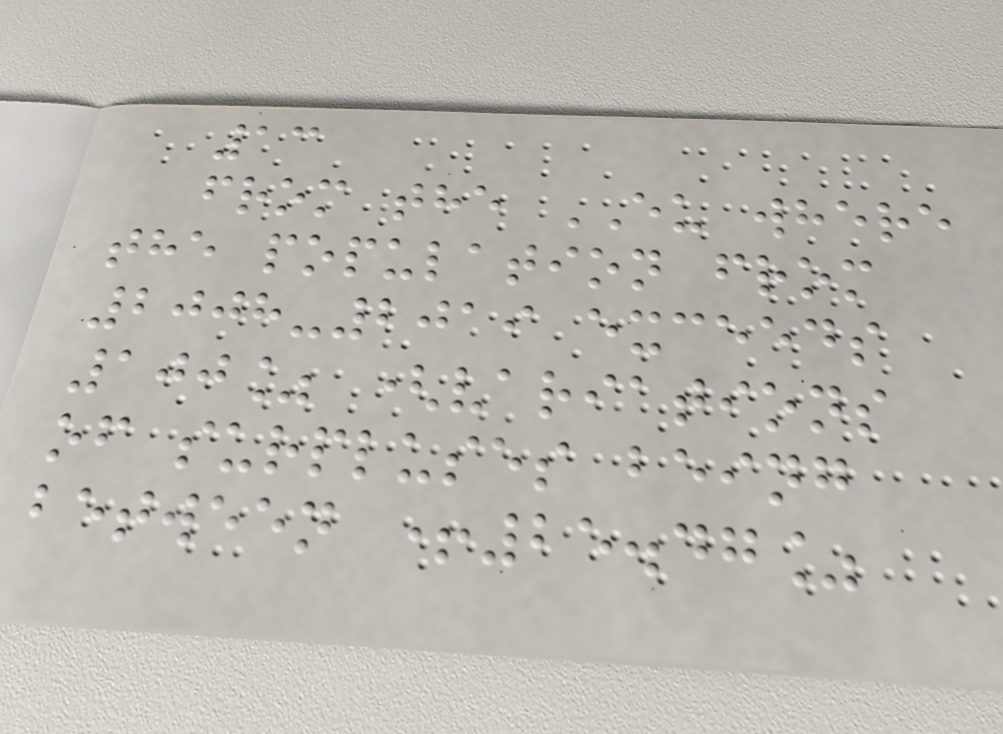13
from the EU where
the population from
2008-2019 exceeds
100% (variations
of surpluses being
between +25.47%
